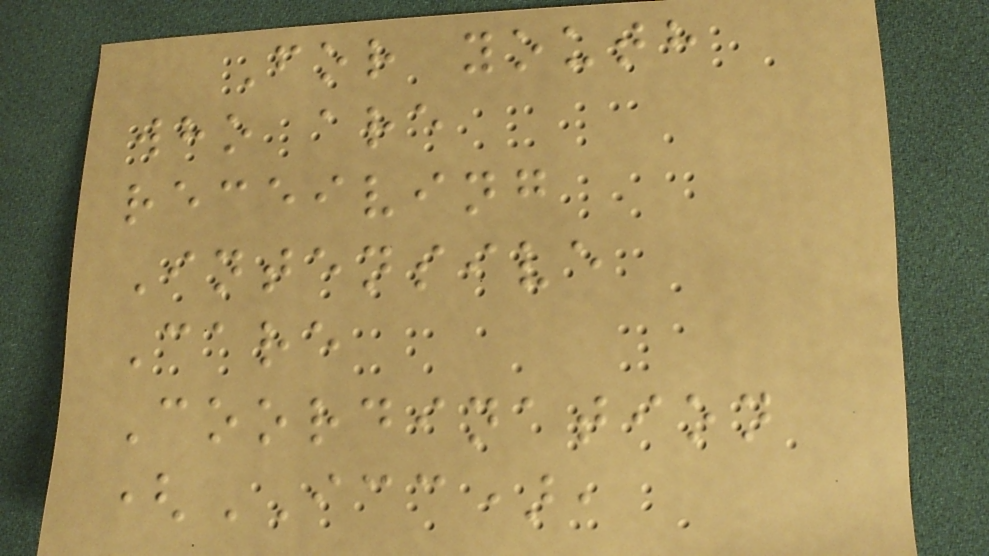For youth
who are
receiving
Intensive
Care
Coordination
(ICC),
